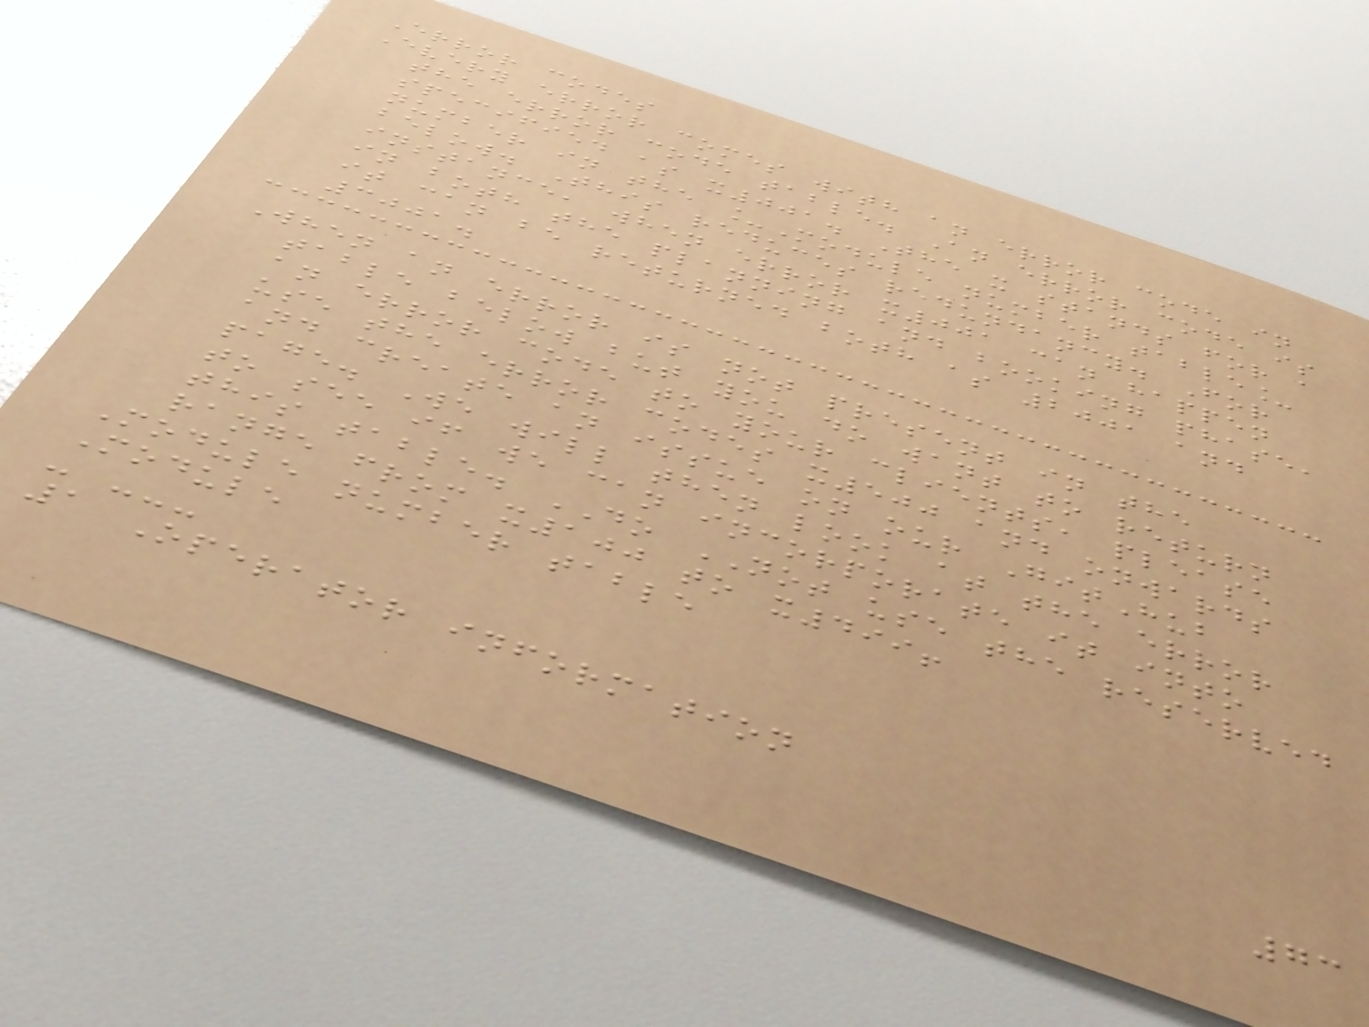Error codes
Every error comes with an error code in
the error code table. An error code is
specified as x001. The x stands for a
number in the _Module number table_
below. This reduces redundancy. For
instance, when error x001 can happen
in both the planning and booking phase,
it can be returned both as 2001 and
3001.
When an error is not present in the
table below but you do want to return
an error code to your clients, please
use the error codes x500 and onwards
and create an issue on our GitHub
page. We will then look at the error
to see if we can incorporate it into
this table. DO NOT use the reserved
range from x100 to x499!
Module number table
Module
- ---
1 Operator information
73
